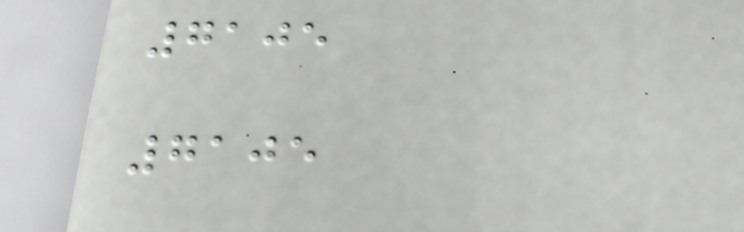7105
7105
